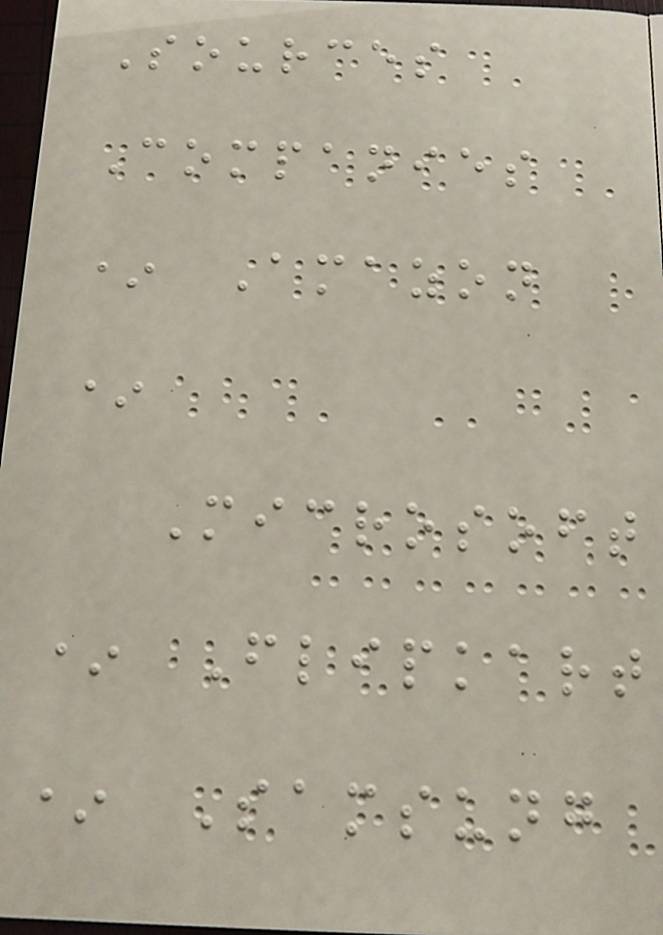Sources
Companies
* Amazon
*
Microsoft
* Flipkart
* Samsung
